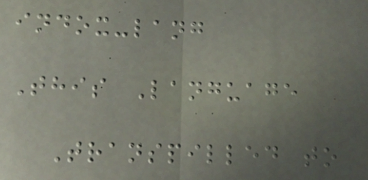indox-lang
This Language
Transpilled to
